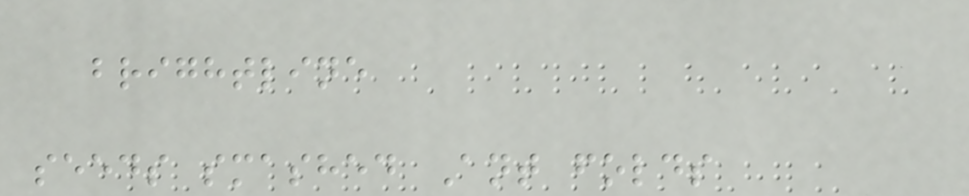brightline
seeds smashed Ant folds
